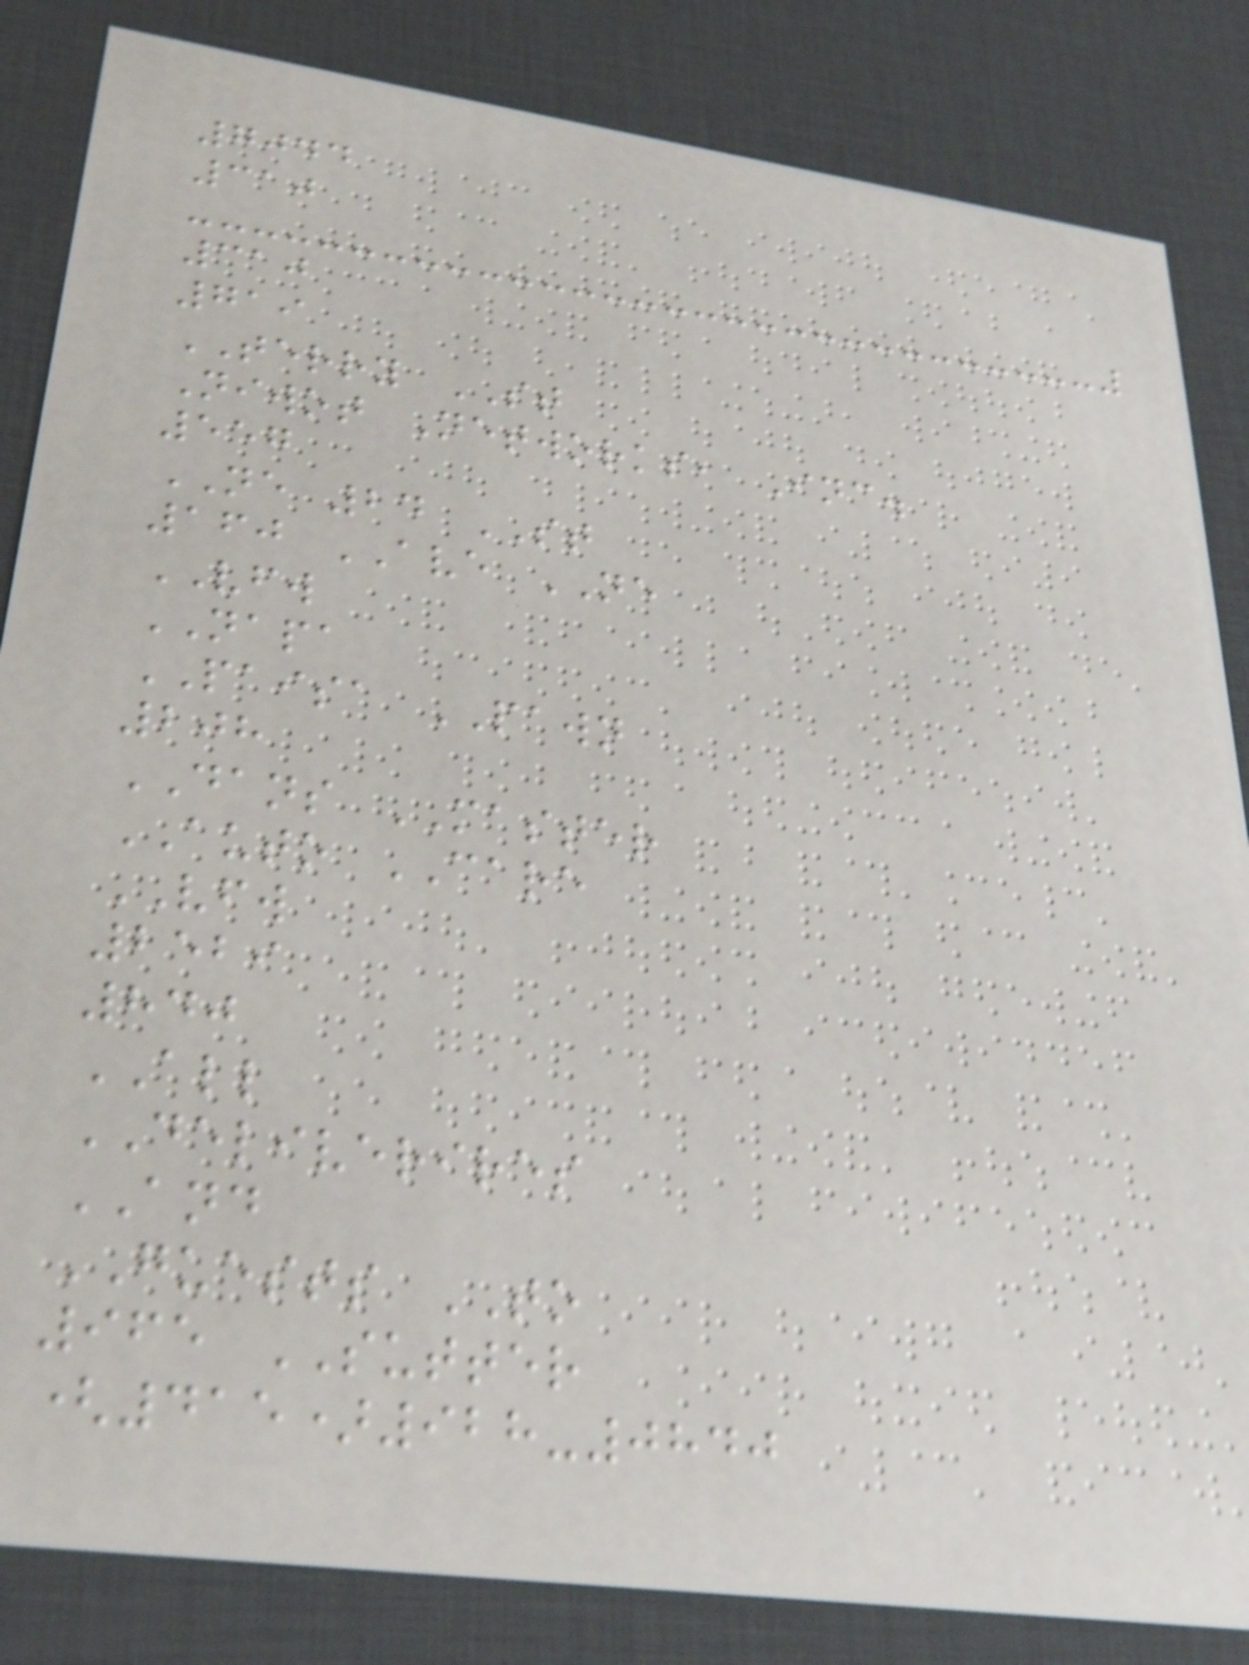7044
310
310
719
TERRY ST
Niwot Networks, Inc.
557
NE 24 ST
160 AVE NE
VFW
NAPA
PAISA PAWN
208
DANS MASTER
AUTO CARE
VFW
2529
840
ALL
DELIVERIRES
AND
GUESTS TO
965 SUTTER
(415)928-0840
